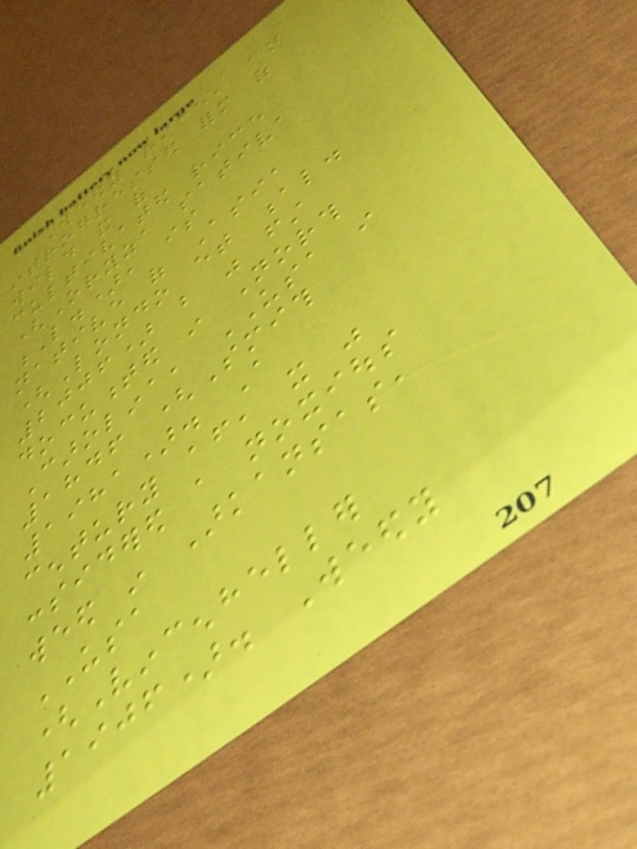Weedy rice, an
introgressed form of
wild and of
cultivated rice
(Oryza sativa
L.), is
native of Asia
(Londo et al.
2006) but was first
documented in North
Carolina, USA in
1846 (Smith
1981). A
century after, it was
considered a noxious
weed in Arkansas,
USA
(Vincenheller
1906). Weedy
